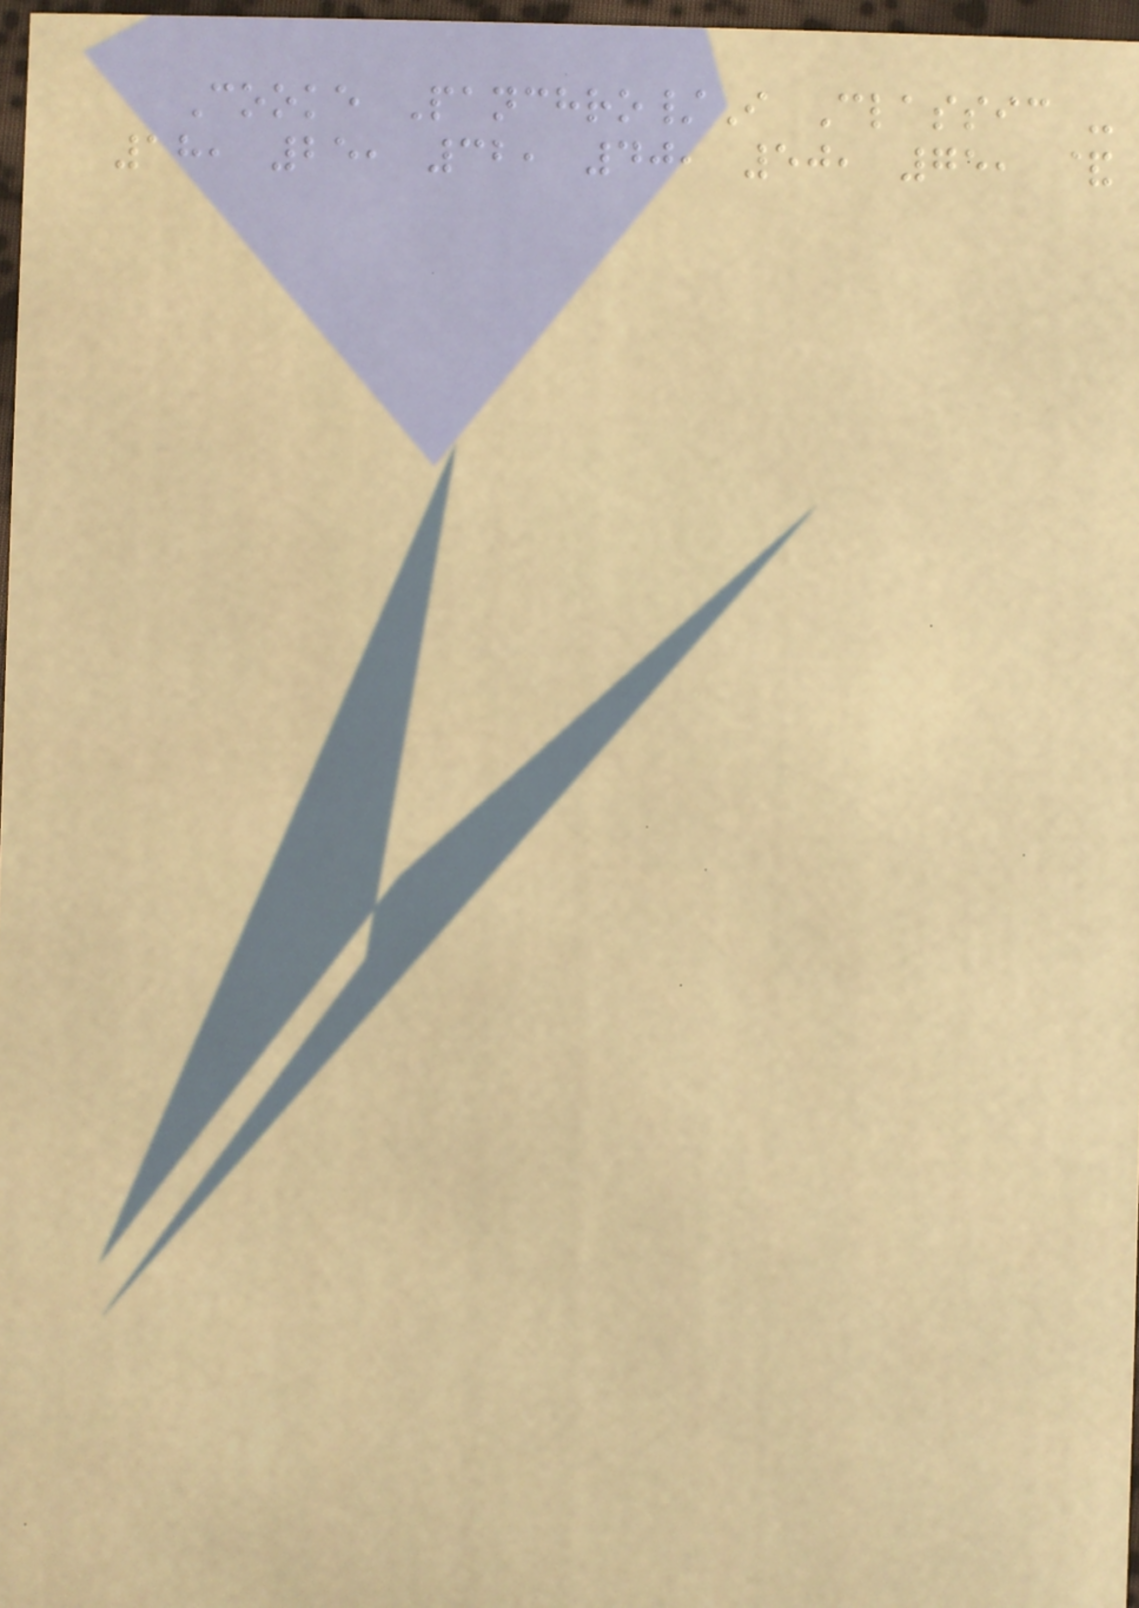Cooke Panchro/I Classic -
18, 25, 32, 40, 50, 75, &
